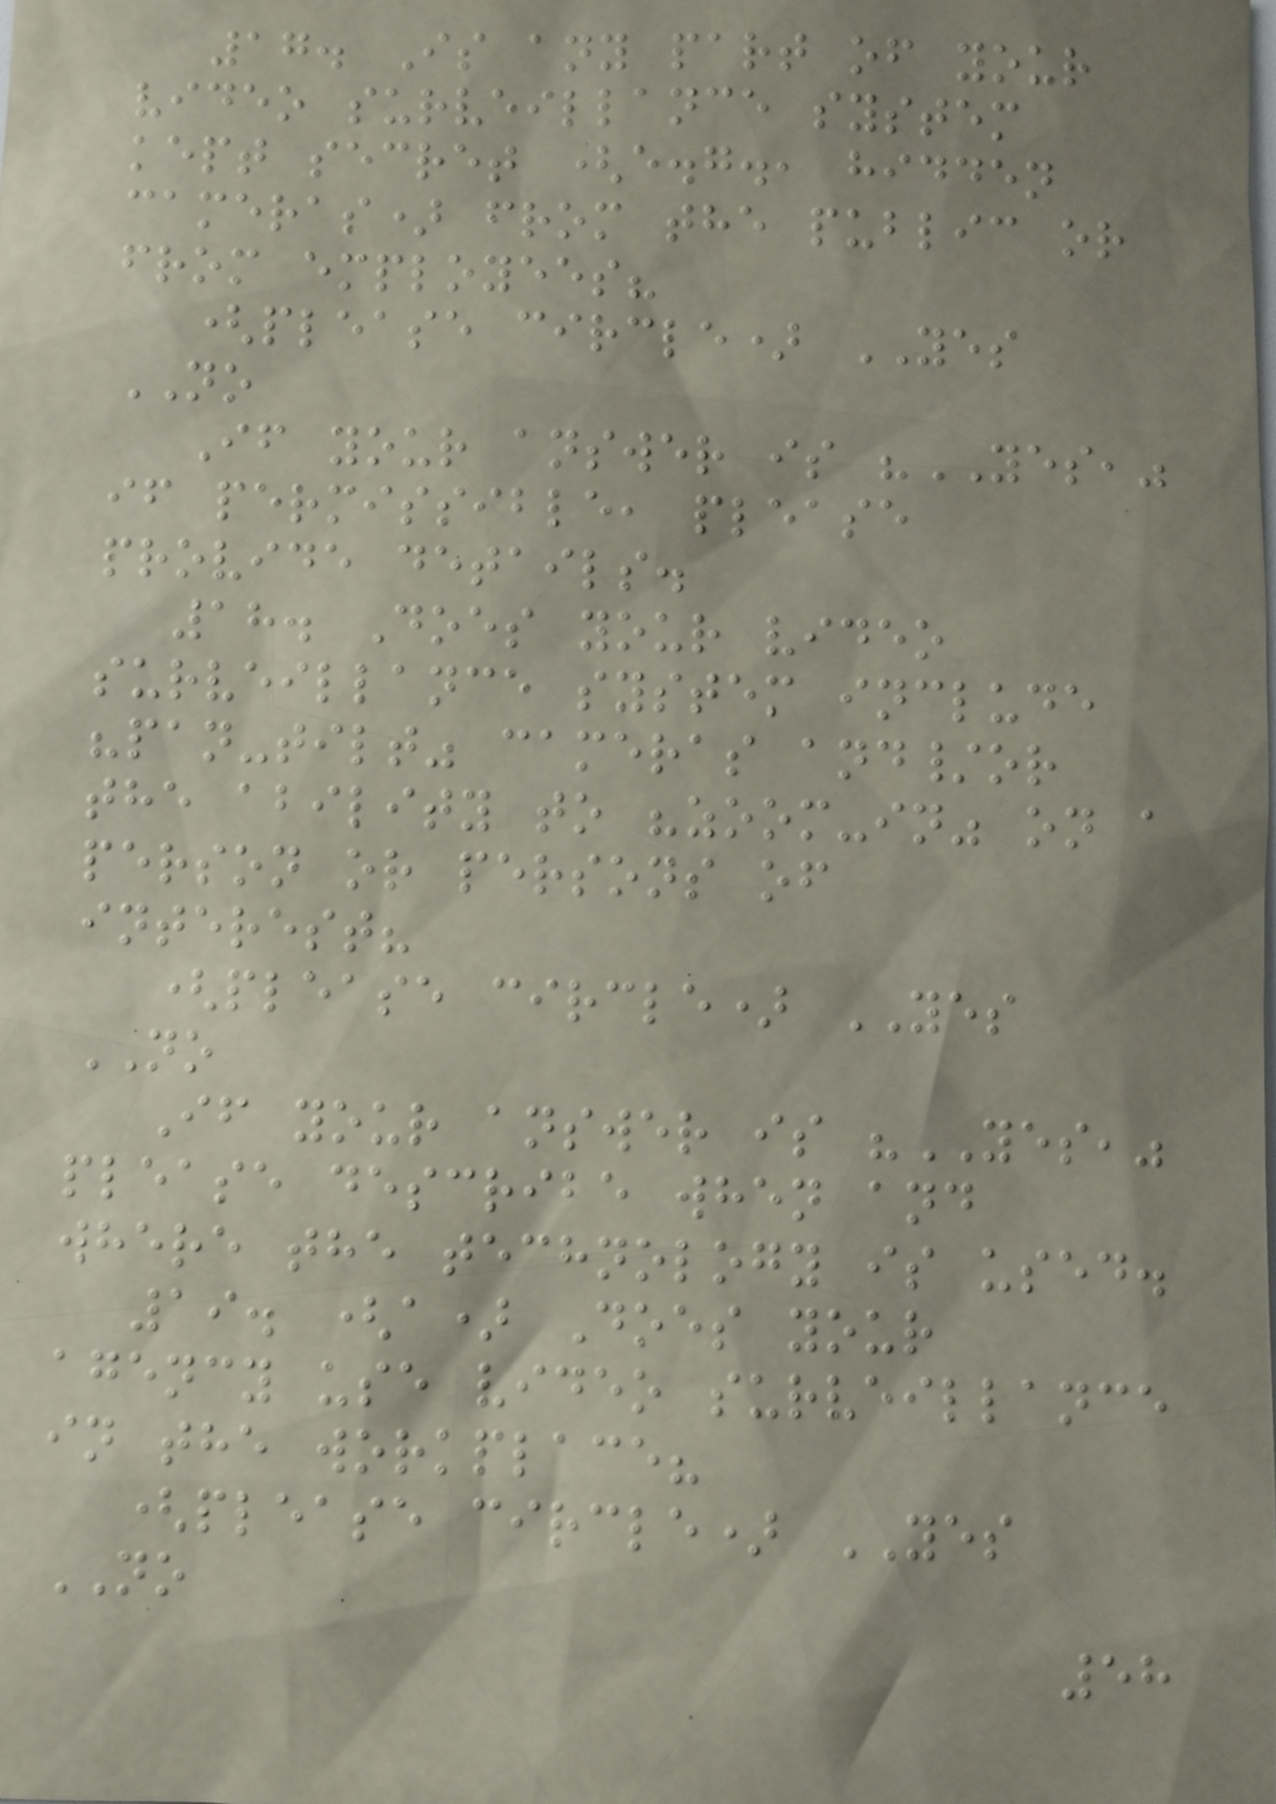17. Is any part of your
video surveillance system
kept secret (e.g., hidden
cameras) from the public or
from employees?
(please circle) YES
NO
If your answer is "YES,"
if permissible, please
provide details.
18. Does your video
surveillance system include
"pan-tilt" cameras and/or
the ability to "zoom-in" on a
person or persons of
interest?
(please circle) YES
NO
If your answer is "YES,"
please describe when and
where the technology is used.
19. (a) Does your
agency use video surveillance
in the workplace?
(please circle) YES
NO
58
